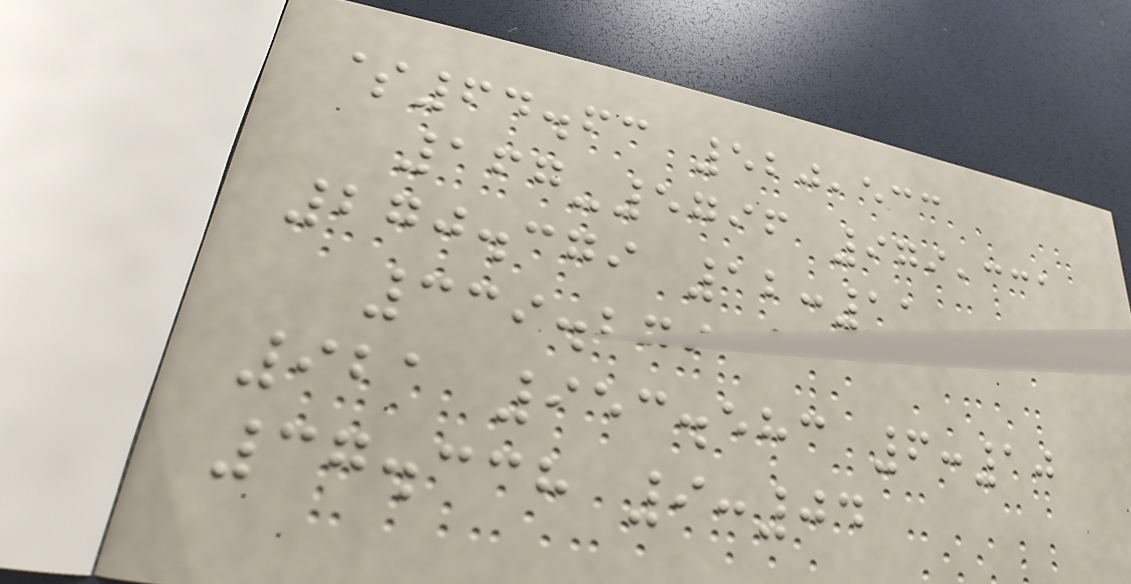$64.63 520,533
167-5796 979,331
270.379 12:11
339.279
921 953.583 6:10
37.338 9:04
